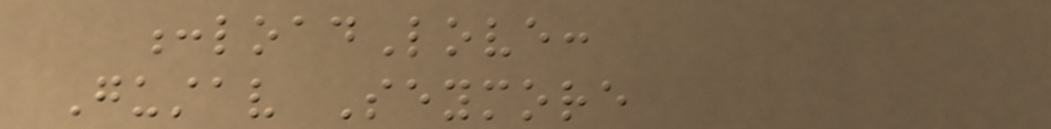:loadLove:
Gustav Seymore
